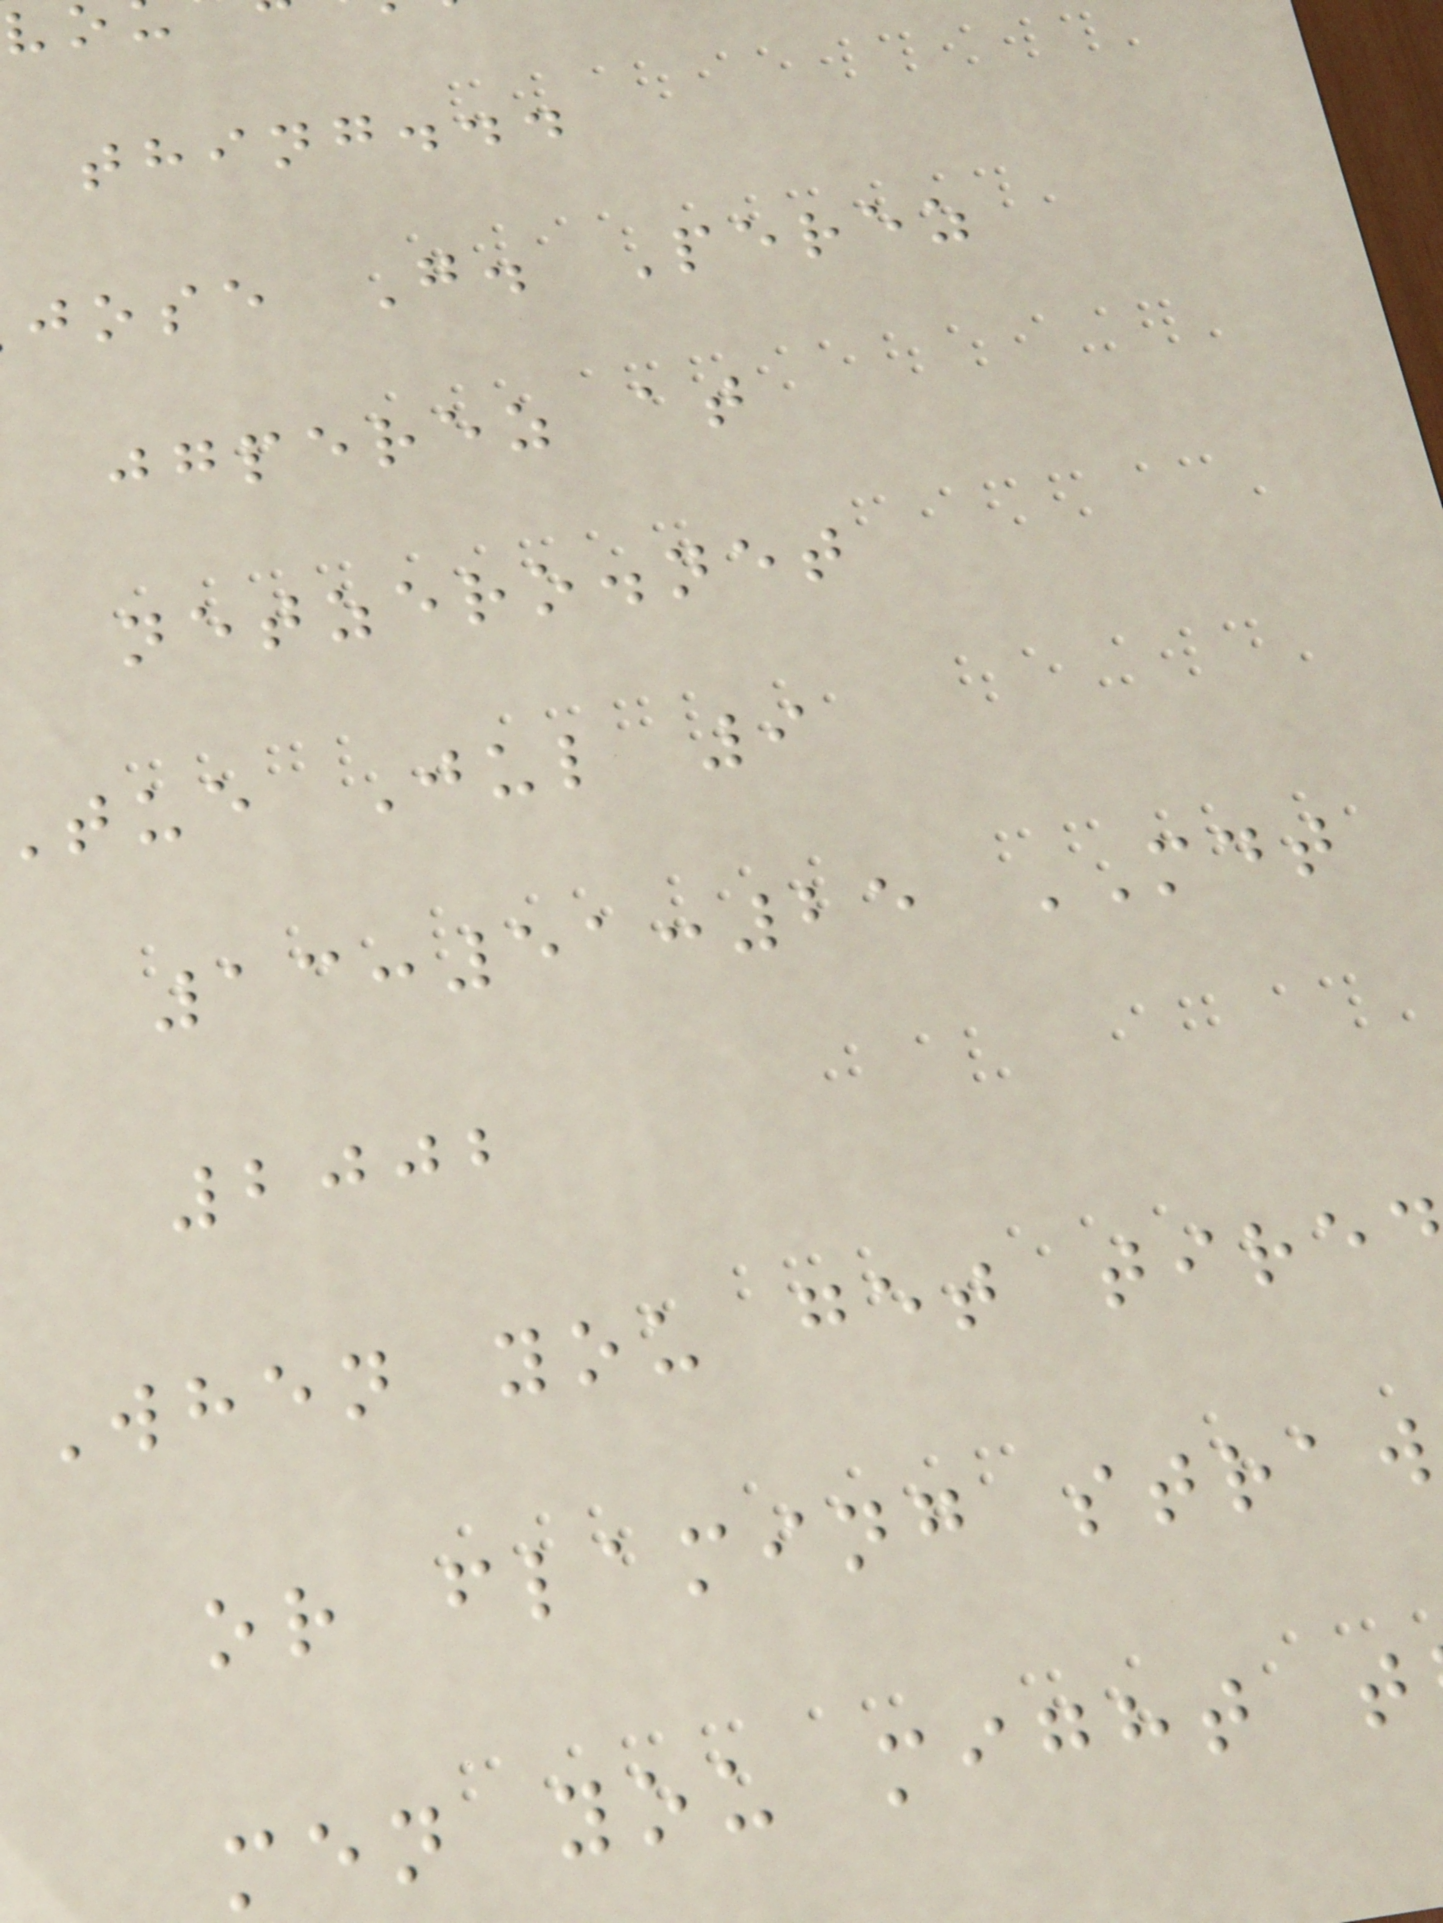thing...
jose G. Perez
jgperez at
netzero.net
tue Jul 9
13:51:25 MDT
2002
When you get tire
or flaming straw
men you might t
